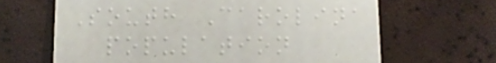South Carolina
population
